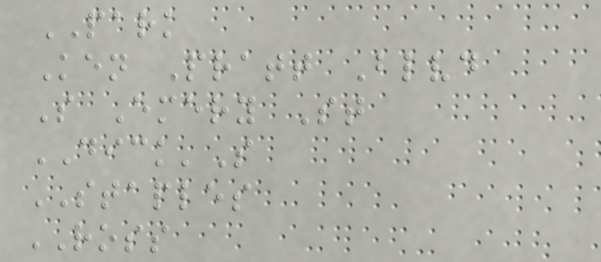PARK
Ken Pratt Blvd
S Emery St
DICK'S
STAPLES
ROSS
